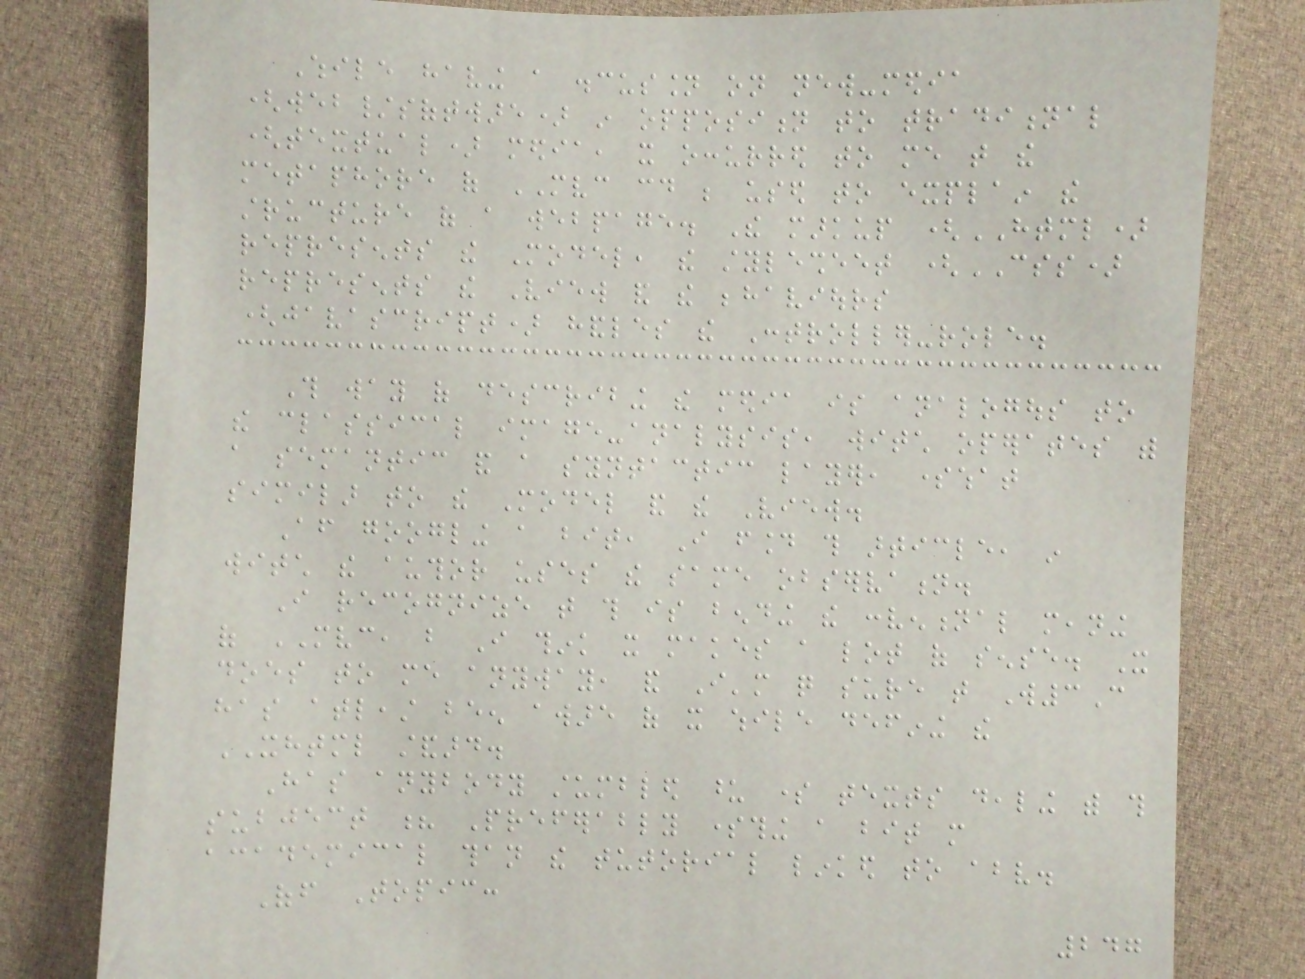While having a discussion on new-media
(web/software) in opposition to traditional
(textual) media, it occurred to me that the
metaphore of MVC could be used to explain the
structure of a webpage. The markup (HTML)
represents the Model, the stylesheet (CSS)
represents the View and the behaviours
(javascript) handles the Controller-role.
This way of describing the media is analogous to
the classical image-analysis, witch operates with
a semantic and a syntactic layer, somewhat
similar to the Model and the View.
After googling a bit, I found this article, in
witch the author uses the same observation.
I recognize that this is bending the conventional meaning
of MVC, but I think it makes a lot of sense. It
does to me anyway, and I'm quite sure that W3C
has atleast been aware of it while defining the
XHTML standard.
Has anybody stumbled upon some texts dealing with this
subject ? Preferably something a bit more
academical than the tutorial linked to above.
Off Topic:
247
